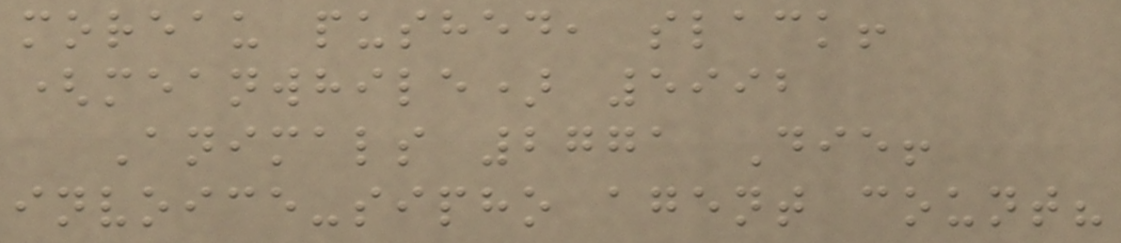moreau pushed, slack!
(meanwhile) 5992
Animals 2771 Die!
invoice-sipho agent count?
